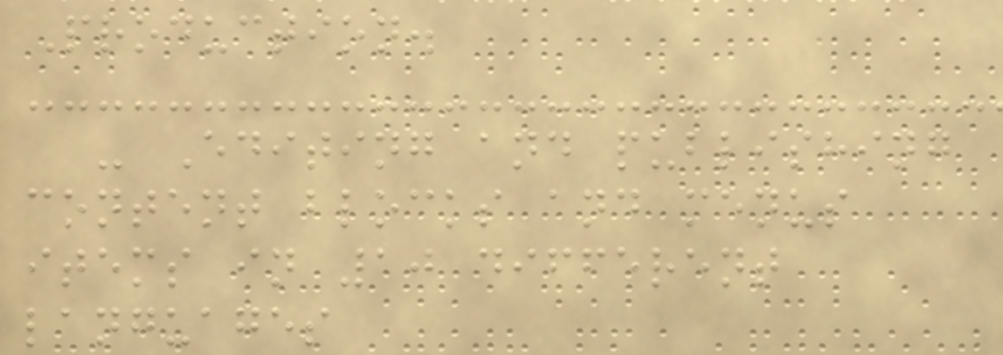Production.
- Editing and publishing
content blocks and menus
items in 10 different
languages
